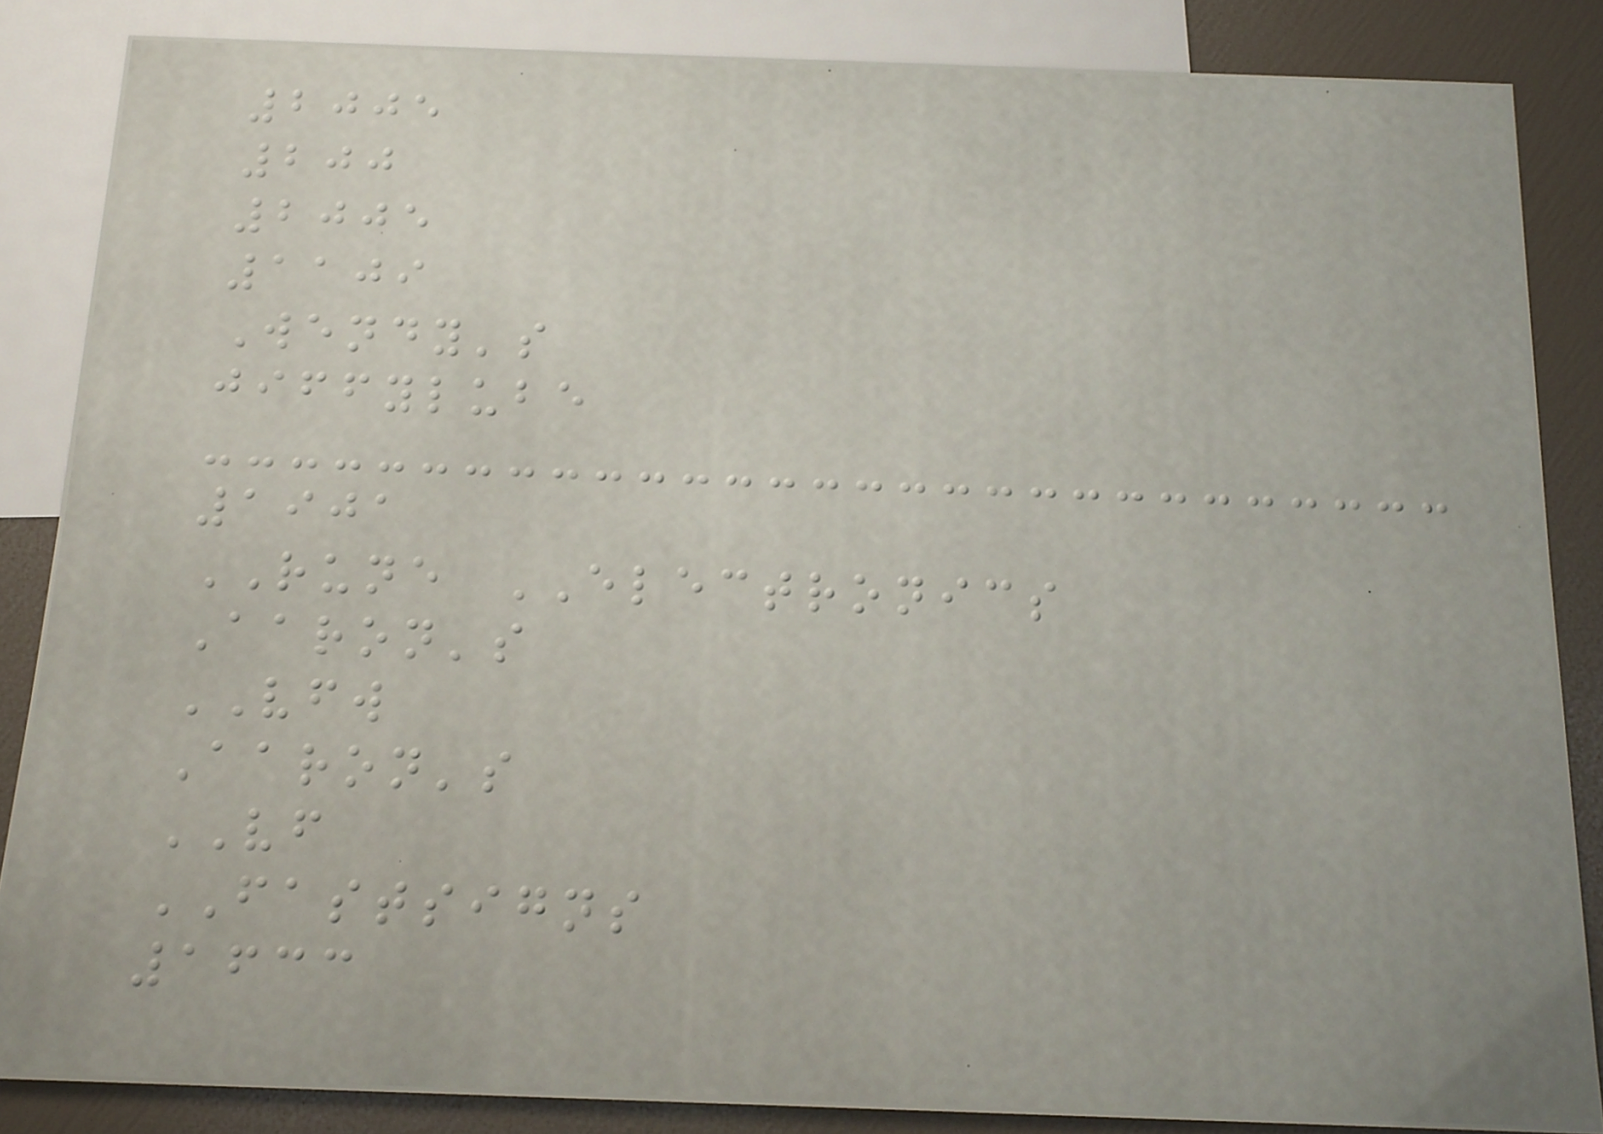2005
200
2005
1109
Wendy's
jiffylube
1901
RUNE ELECTRONICS
Aaron's
VFW
Aaron's
VF
FASTSIGNS
1633
